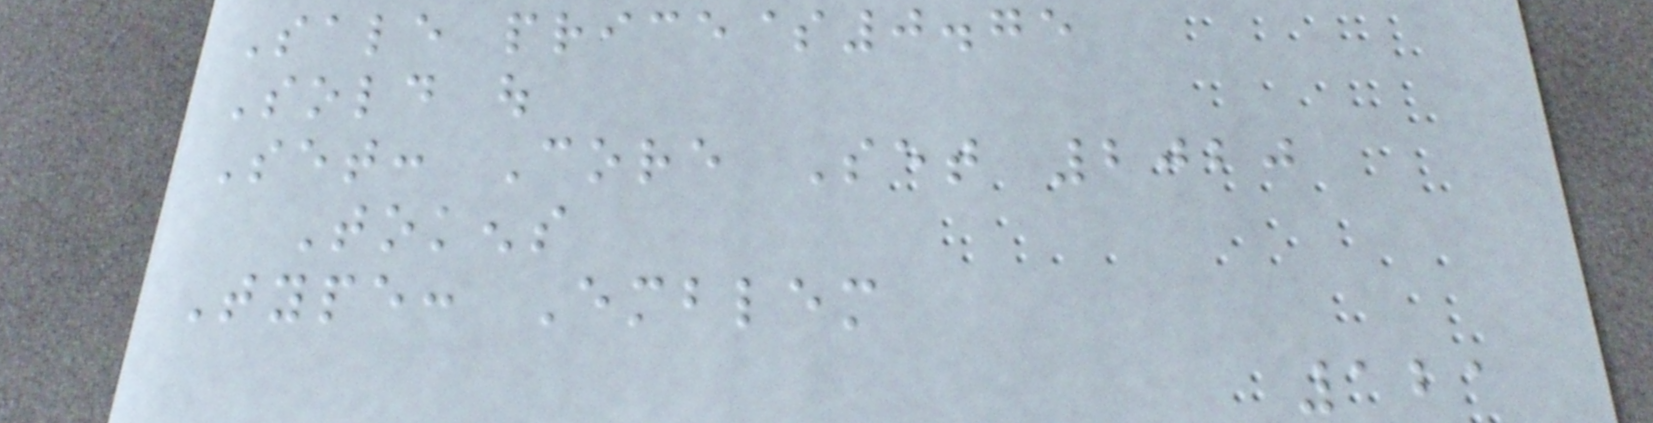Sale price$0.75
Sold out
Set: Core Set 2020
Tokens
Type: Emblem
121
